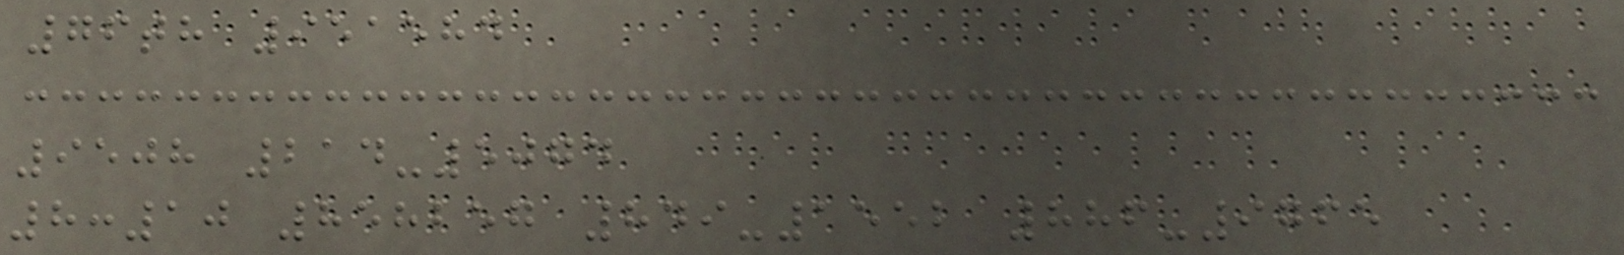76th 951584
9508 214-5074
8:10 858257 849-1552 886-9765
